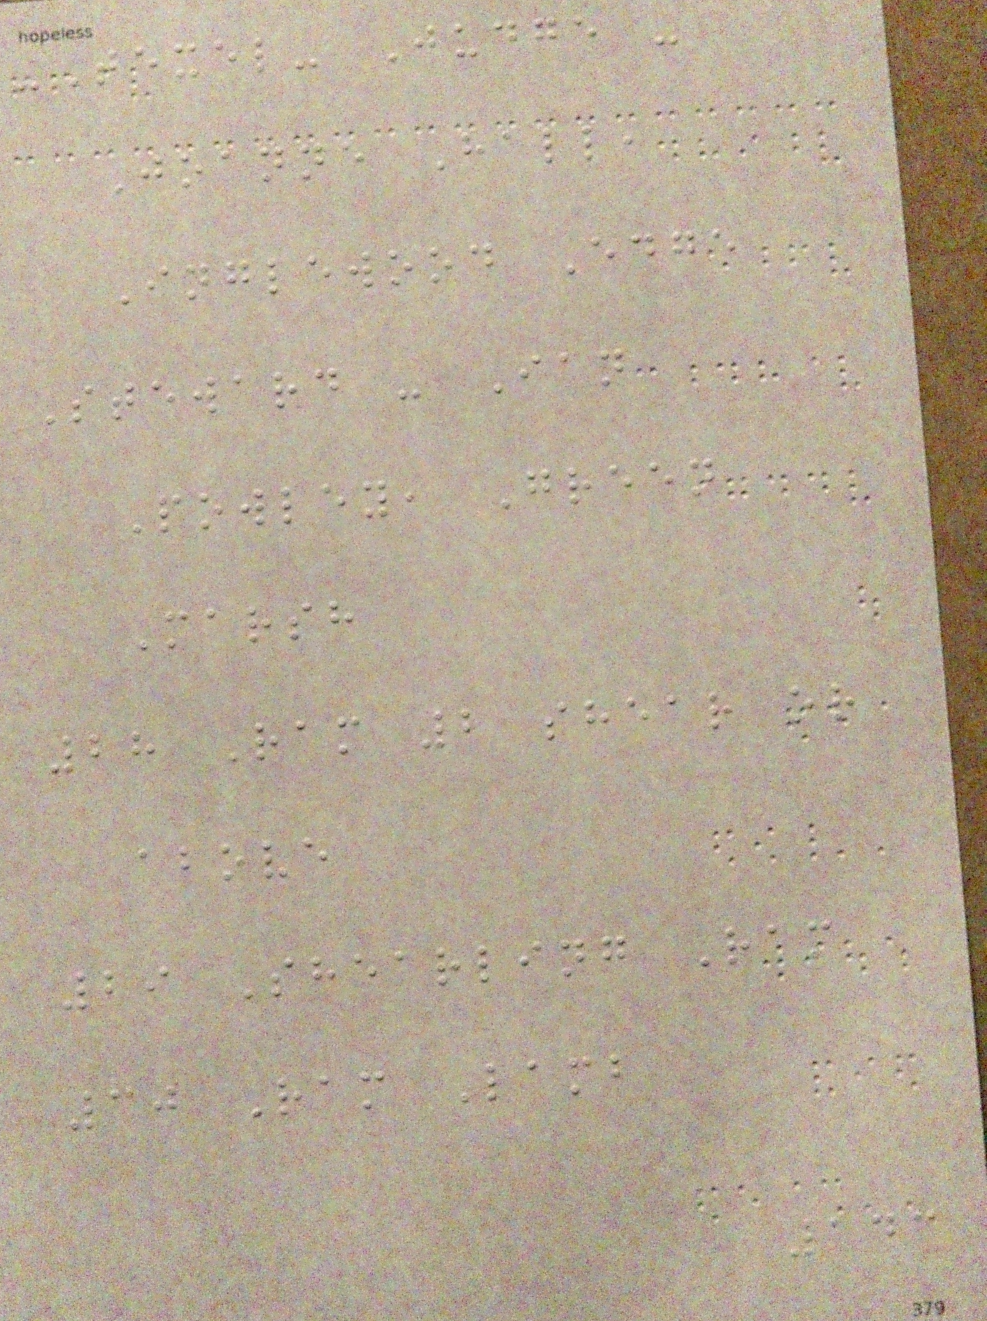-Texel- Judge -
Joanne Hall,
Inglewood Edge
Steward - Ian
Powley, Green
Marsh
28 Ram 2 shear or
above
29 Shearling Ram
30 Ram Lamb
143
